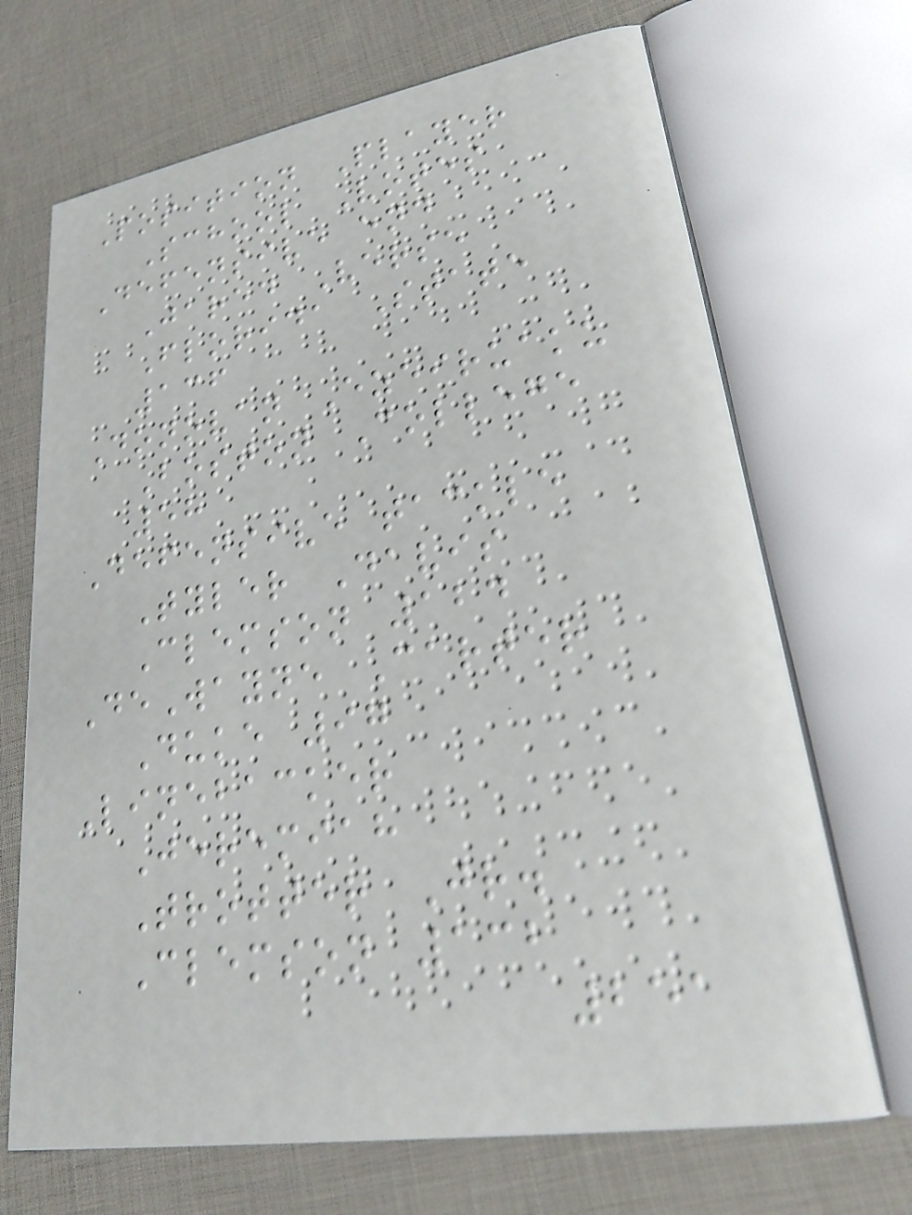Position Player
School Votes
Defensive end
Jared Verse
Florida State
136
Donovan Ezeiruaku
Boston College
58
Defensive tackle
Tyler Davis
Clemson 124
DeWayne Carter
Duke 97
Linebacker
Jeremiah
Trotter Jr.
Clemson 132
251
